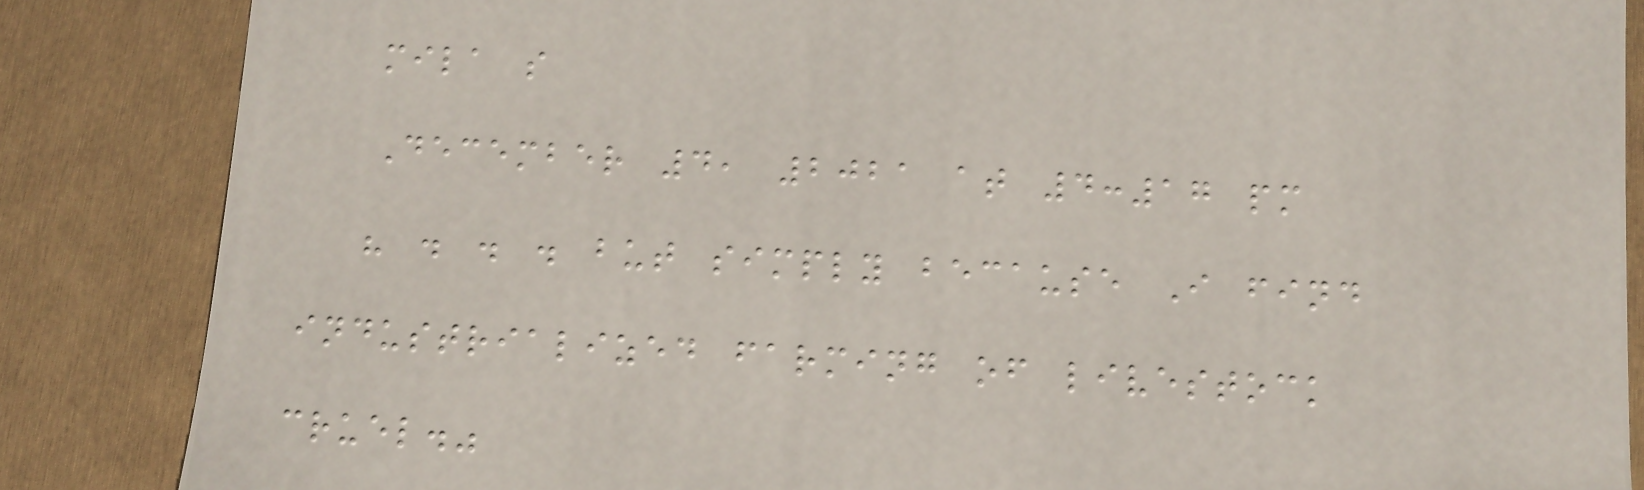mila s
December 4, 2021 at 4:17 pm
" . . . but simply because I find
industrialized farming of livestock
cruel."
